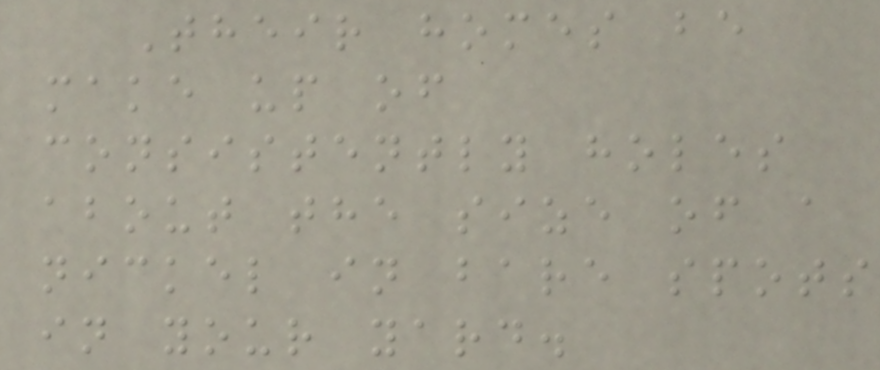Their homes be
make up of
consistently holes
about the size of a
nickel in bare spots
in your yard.
